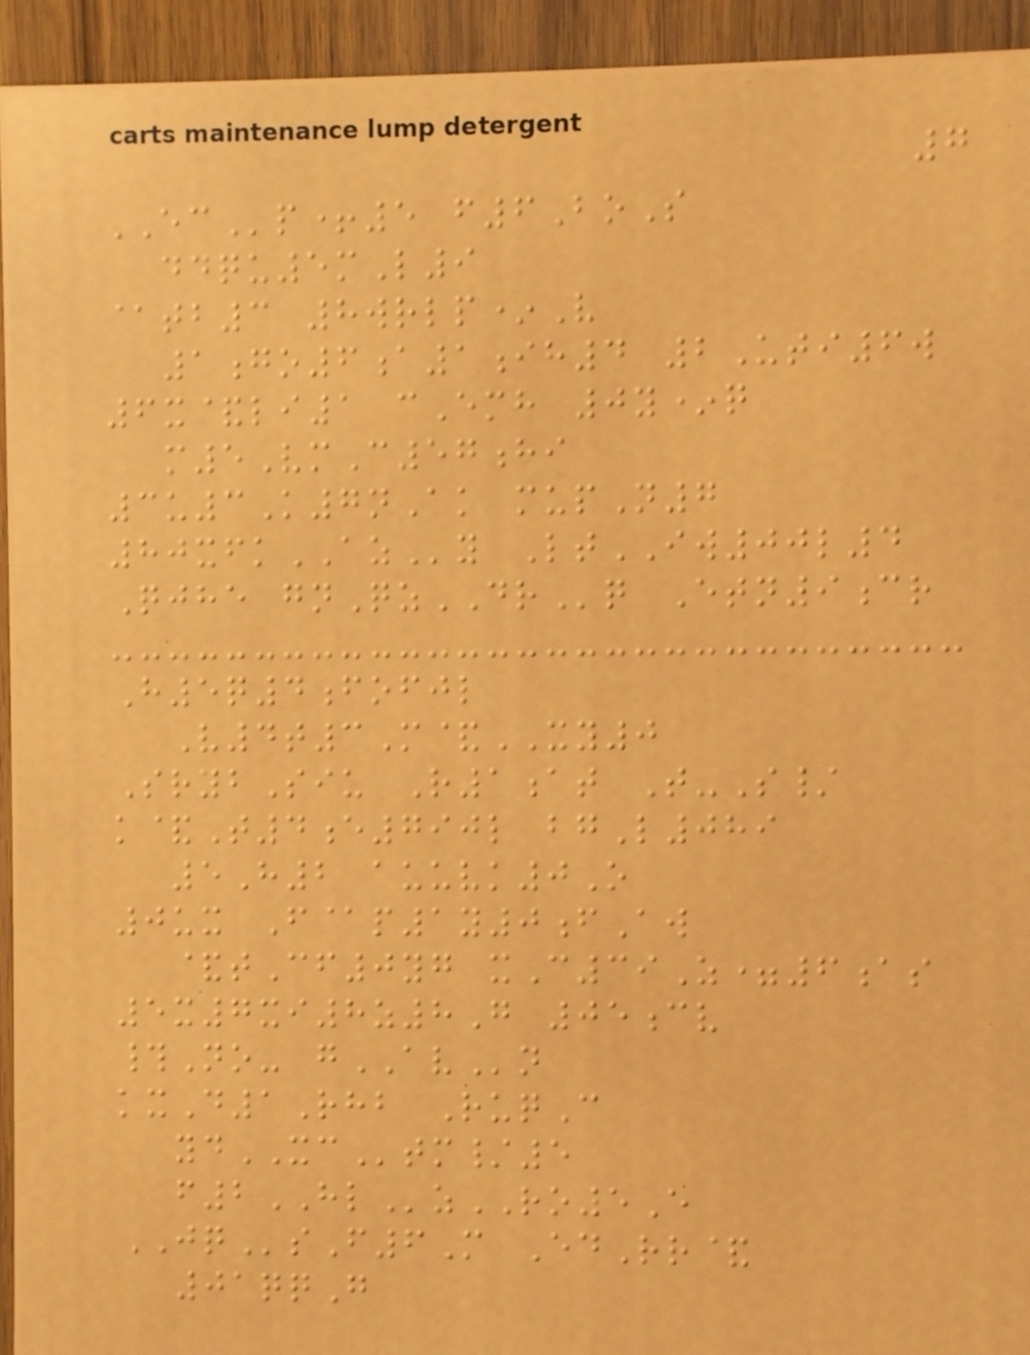7
ECp+5 f6BoS
ddqu5mL9
@tb3 8wrlp*V
1go6a1ih4 2Uti6w
6x&li1 cEmh 0y*q
m5VmC57hi
3u3K7nAk mupN7
80xfkAZy LtIW00l4
Qjhe gnQzDRq Etn9cr
H5q4fofjl
V4t3M&XY0
SrybSiu R1at T-S/
k&T4e790l bgL089
5H2 auuvk0O
0ux F@p1y0fAw
&tCf0yg xC39Z=6as
5x7xi8z8G 05cv
#No- gAVn
kxD1Rhb RuqC
ydXCtm/5
f2HLzRO5E
JQsF6M EdRr&
01qqG
